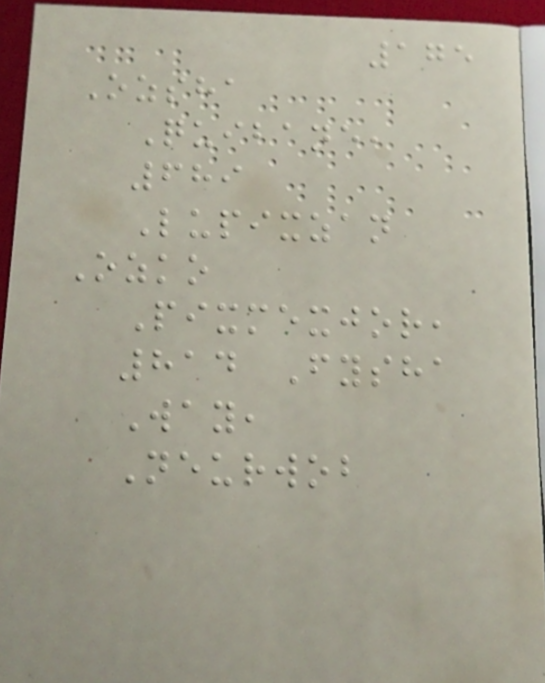175
Ozsha
Quibane,
689
Lupixzan
Ozko
Pixmexjor,
814 Fysha
Way,
Neurwob
